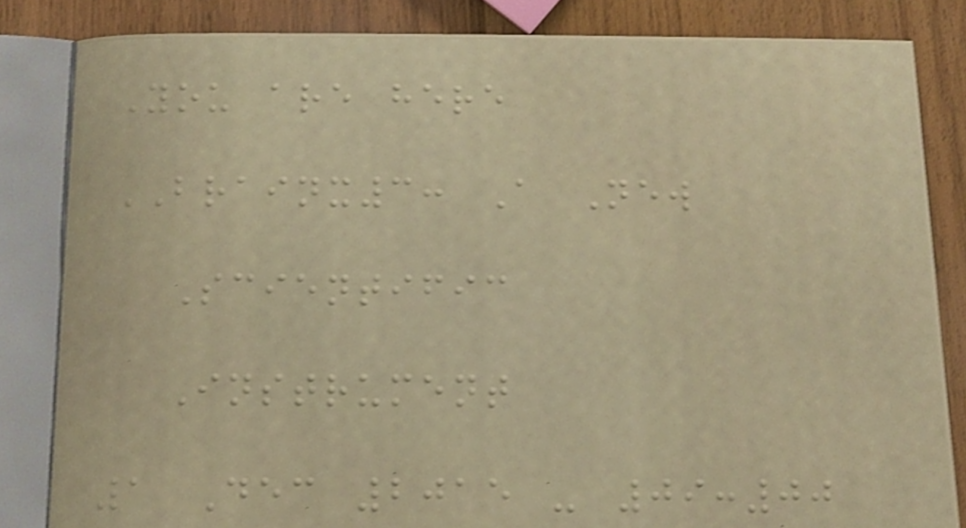You are here
BRAINX3: A New
Scientific
Instrument
1 Dec 2015 - 09:00
